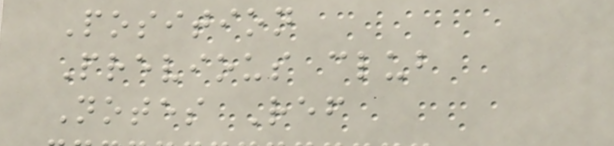Position
Previous club
Notes Ref
